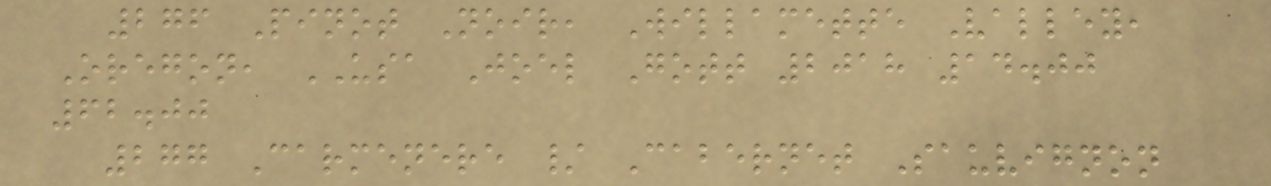276 Pinot Noir, Willamette Valley,
Oregon, USA Joel Gott 2018 14.00
62.00
277 Carmenere / Cabernet Sauvignon
